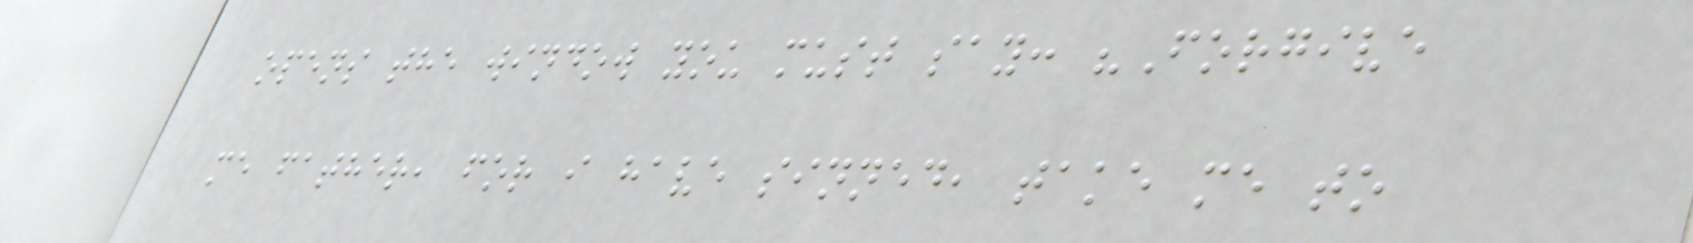opens the window you must say: "Forgive
me father, for i have sinned, take me to
